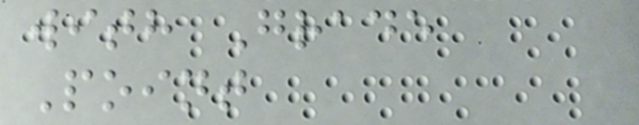with Grade
Point
